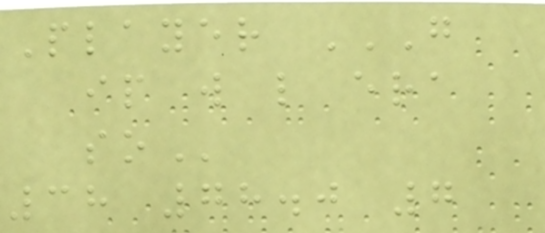Player G
IP W L ERA
SO
38 78.0 7
